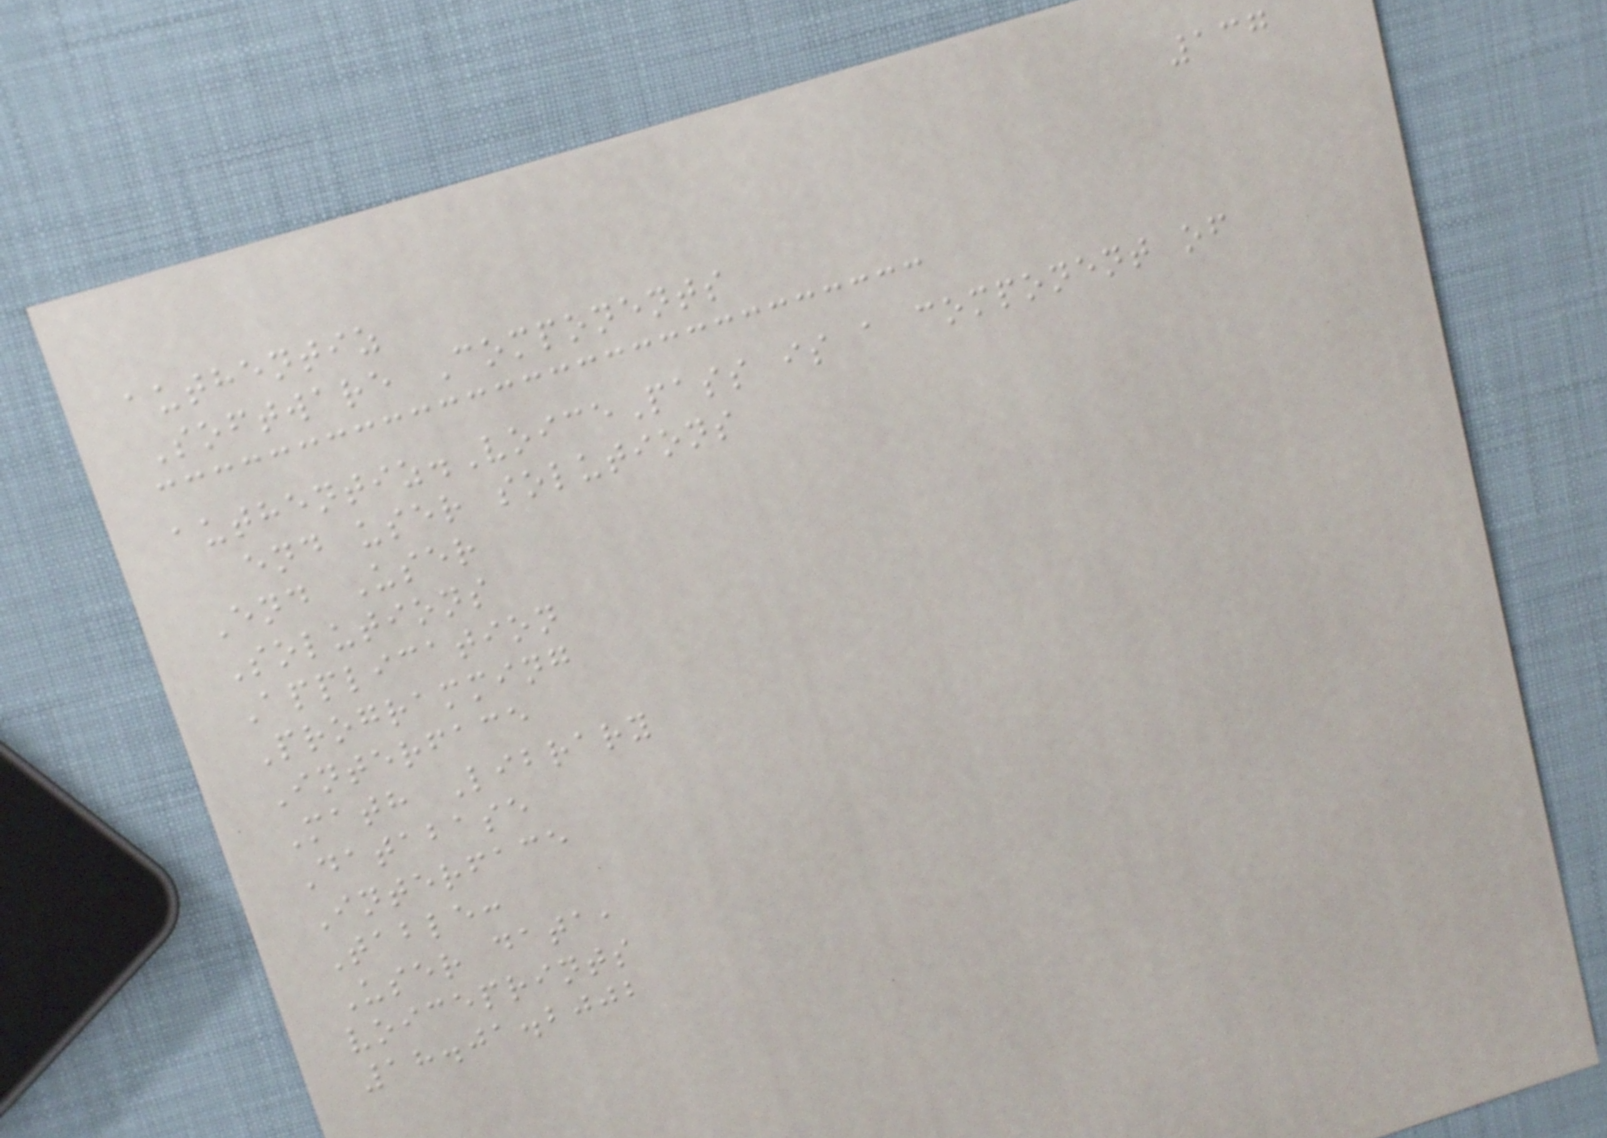137
authentiz
Software Components
authentiz.VoicePass is a component of
end user solutions
End User
Solutions
Application
Programming
Interface
Math Library
Database
Interface
Table:
User data,
voiceprints
18.01.2002
